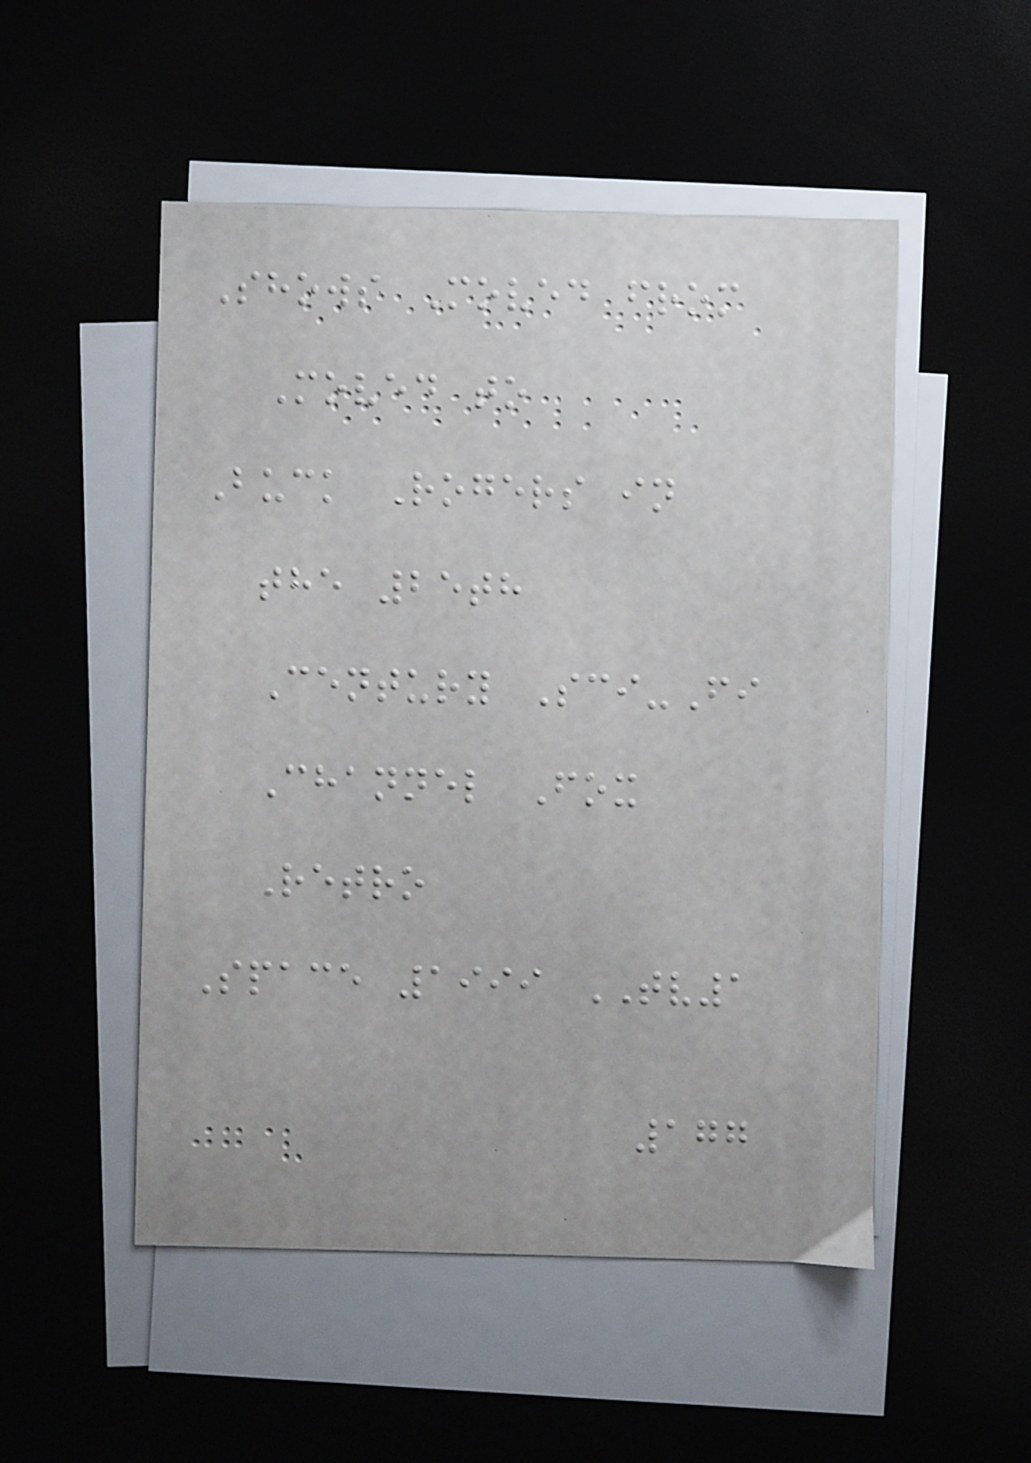Shows Moved from
Moved to
Buck Rogers in
the 25th
Century Sci-Fi
Channel Fox
Retro
Space 1999 TV1
177
